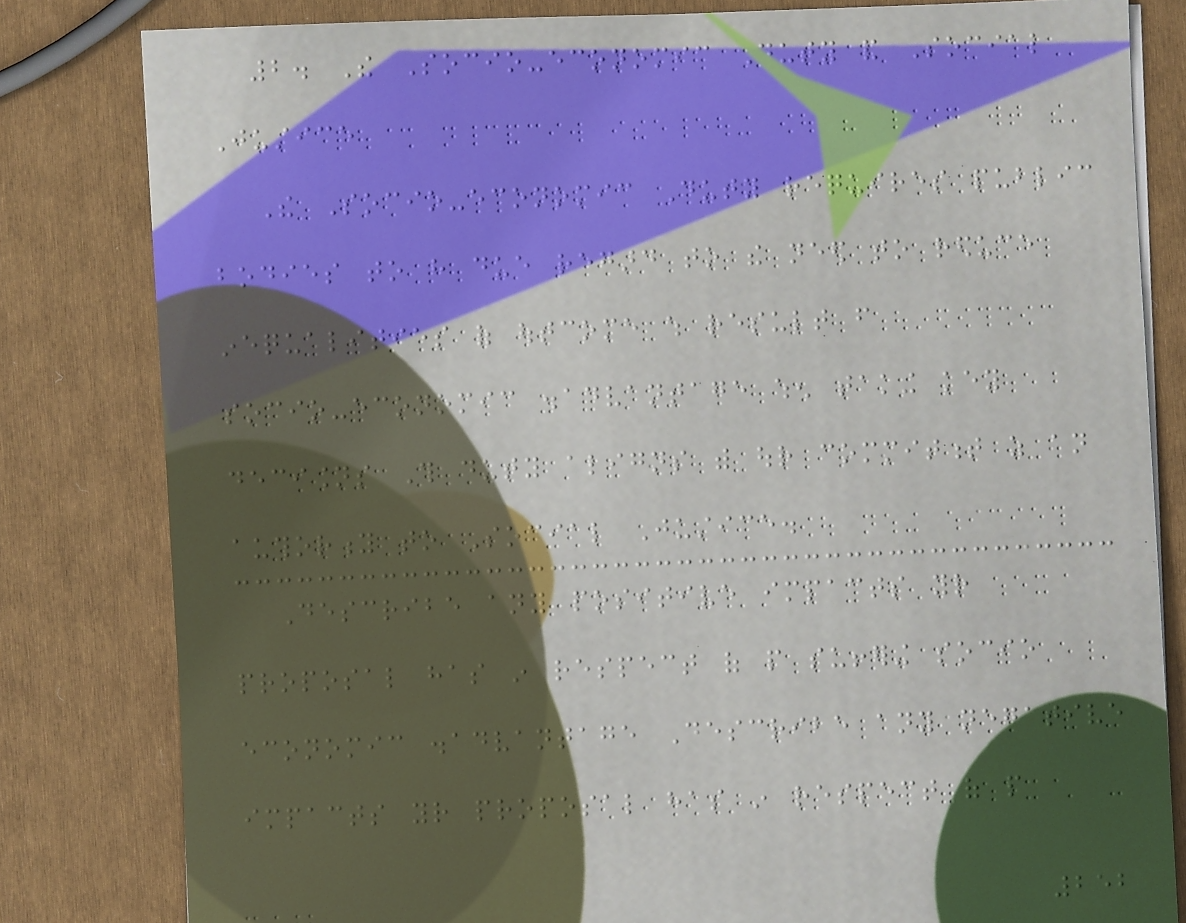2. The Socio-economic Duty and Social
Justice
The Socio-economic Duty requires public
bodies to have due regard to the need to reduce
inequalities of outcome which result from
socio-economic disadvantage when taking key
decisions This duty aligns with our commitment as an
authority to Social Justice.
Describe any positive impacts your
proposal has in respect of people suffering socio
economic disadvantage Describe any negative
impacts your proposal has in respect of people
252
